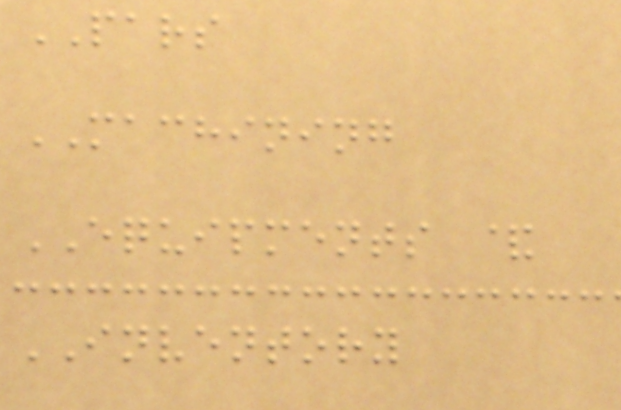PARS
MACHINING
EQUIPMENTS &
INVENTORY
